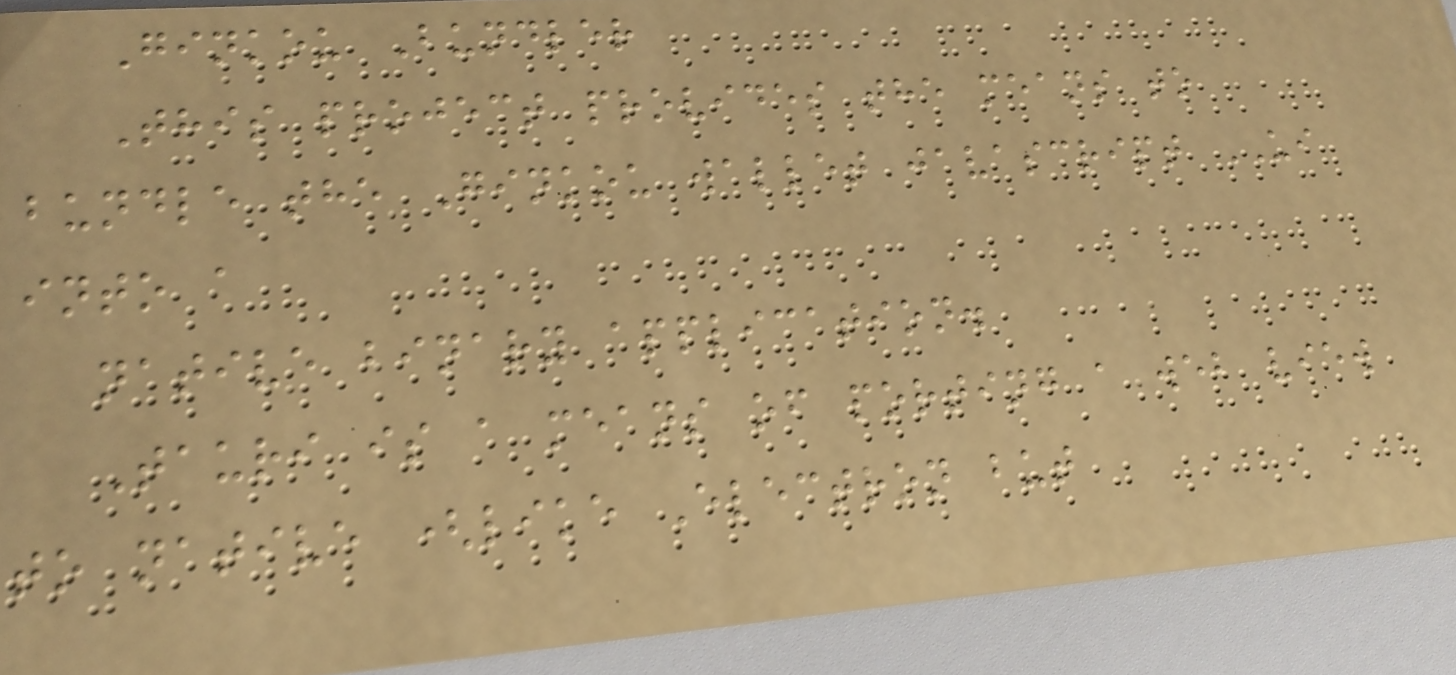Ginkou Bundler
This project provides the means to
bundle the Ginkou wallet javascript UI
into a
native binary application.
Tauri is a means of porting a web view
to native (like Electron but
